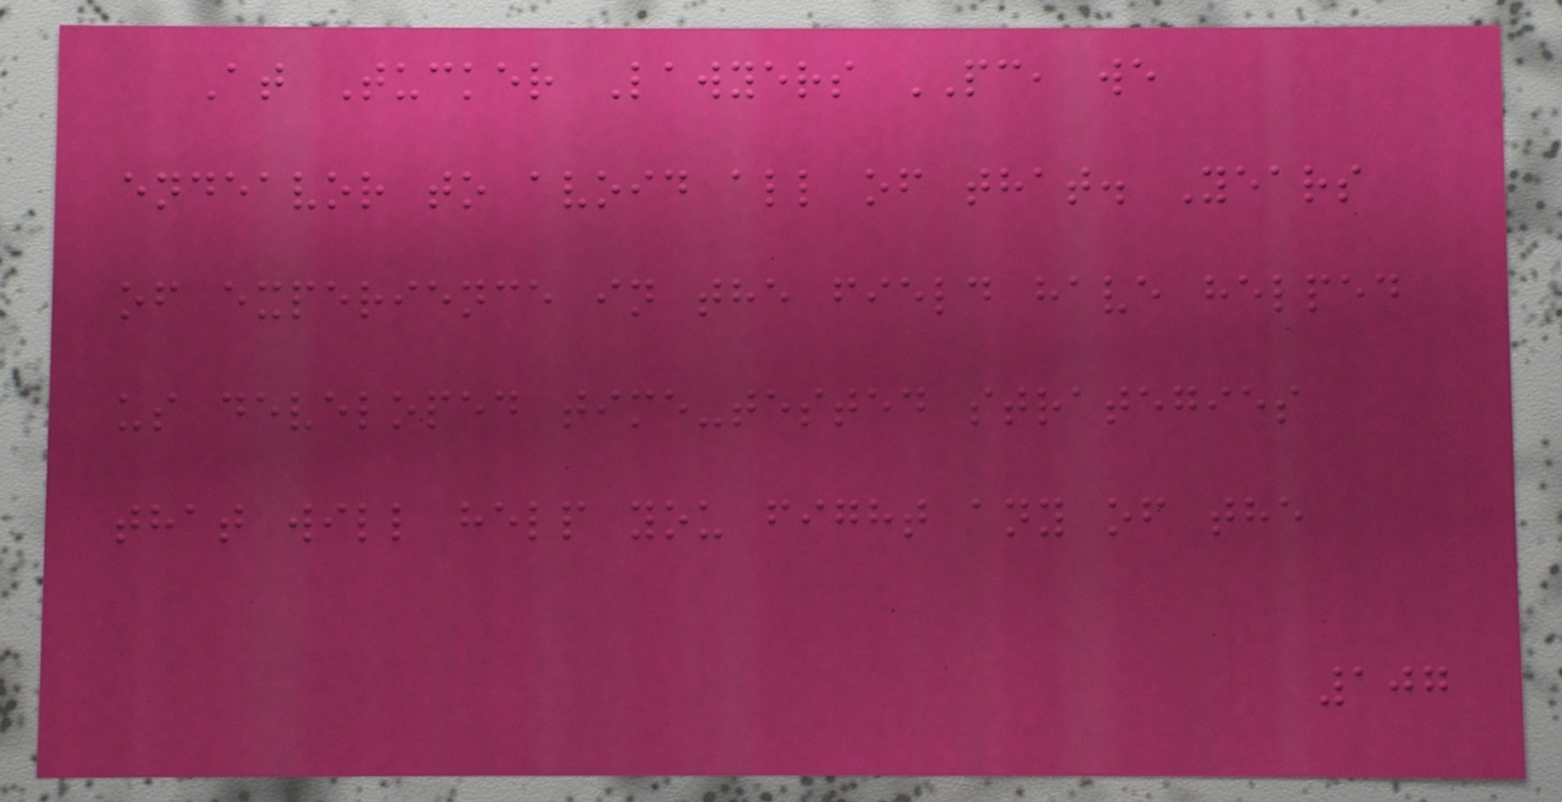At Tucker Lawyers PC, we
endeavor to avoid all of that. Years
of experience in the field have helped
us developed time-tested strategies
that will help you fight any of the
107
